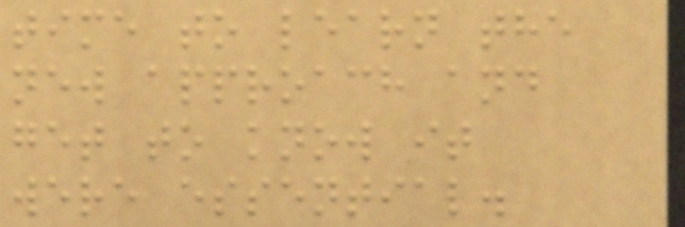time to learn the
new approach and
get to know it
were essential.
